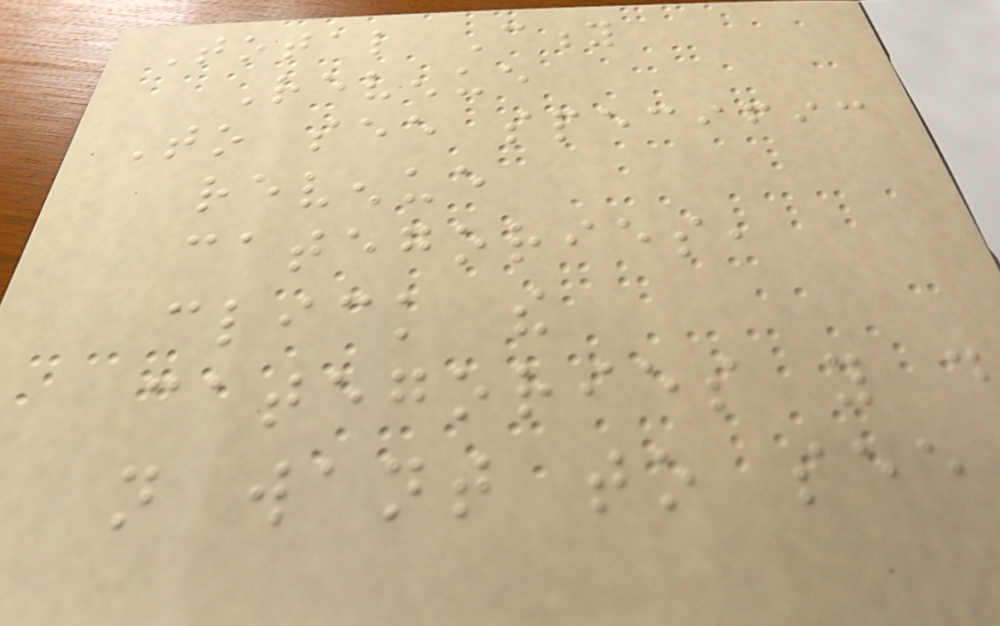Total City
Revenue
To see specific
revenue
categories,
click the
categories you do
not want to see
